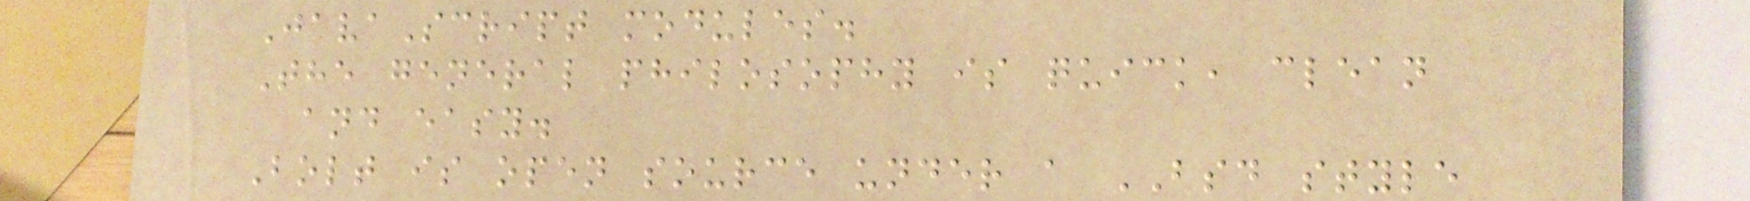JavaScript modules.
The general philosophy is quick, clean
and easy.
Bolt is open source under a BSD style
